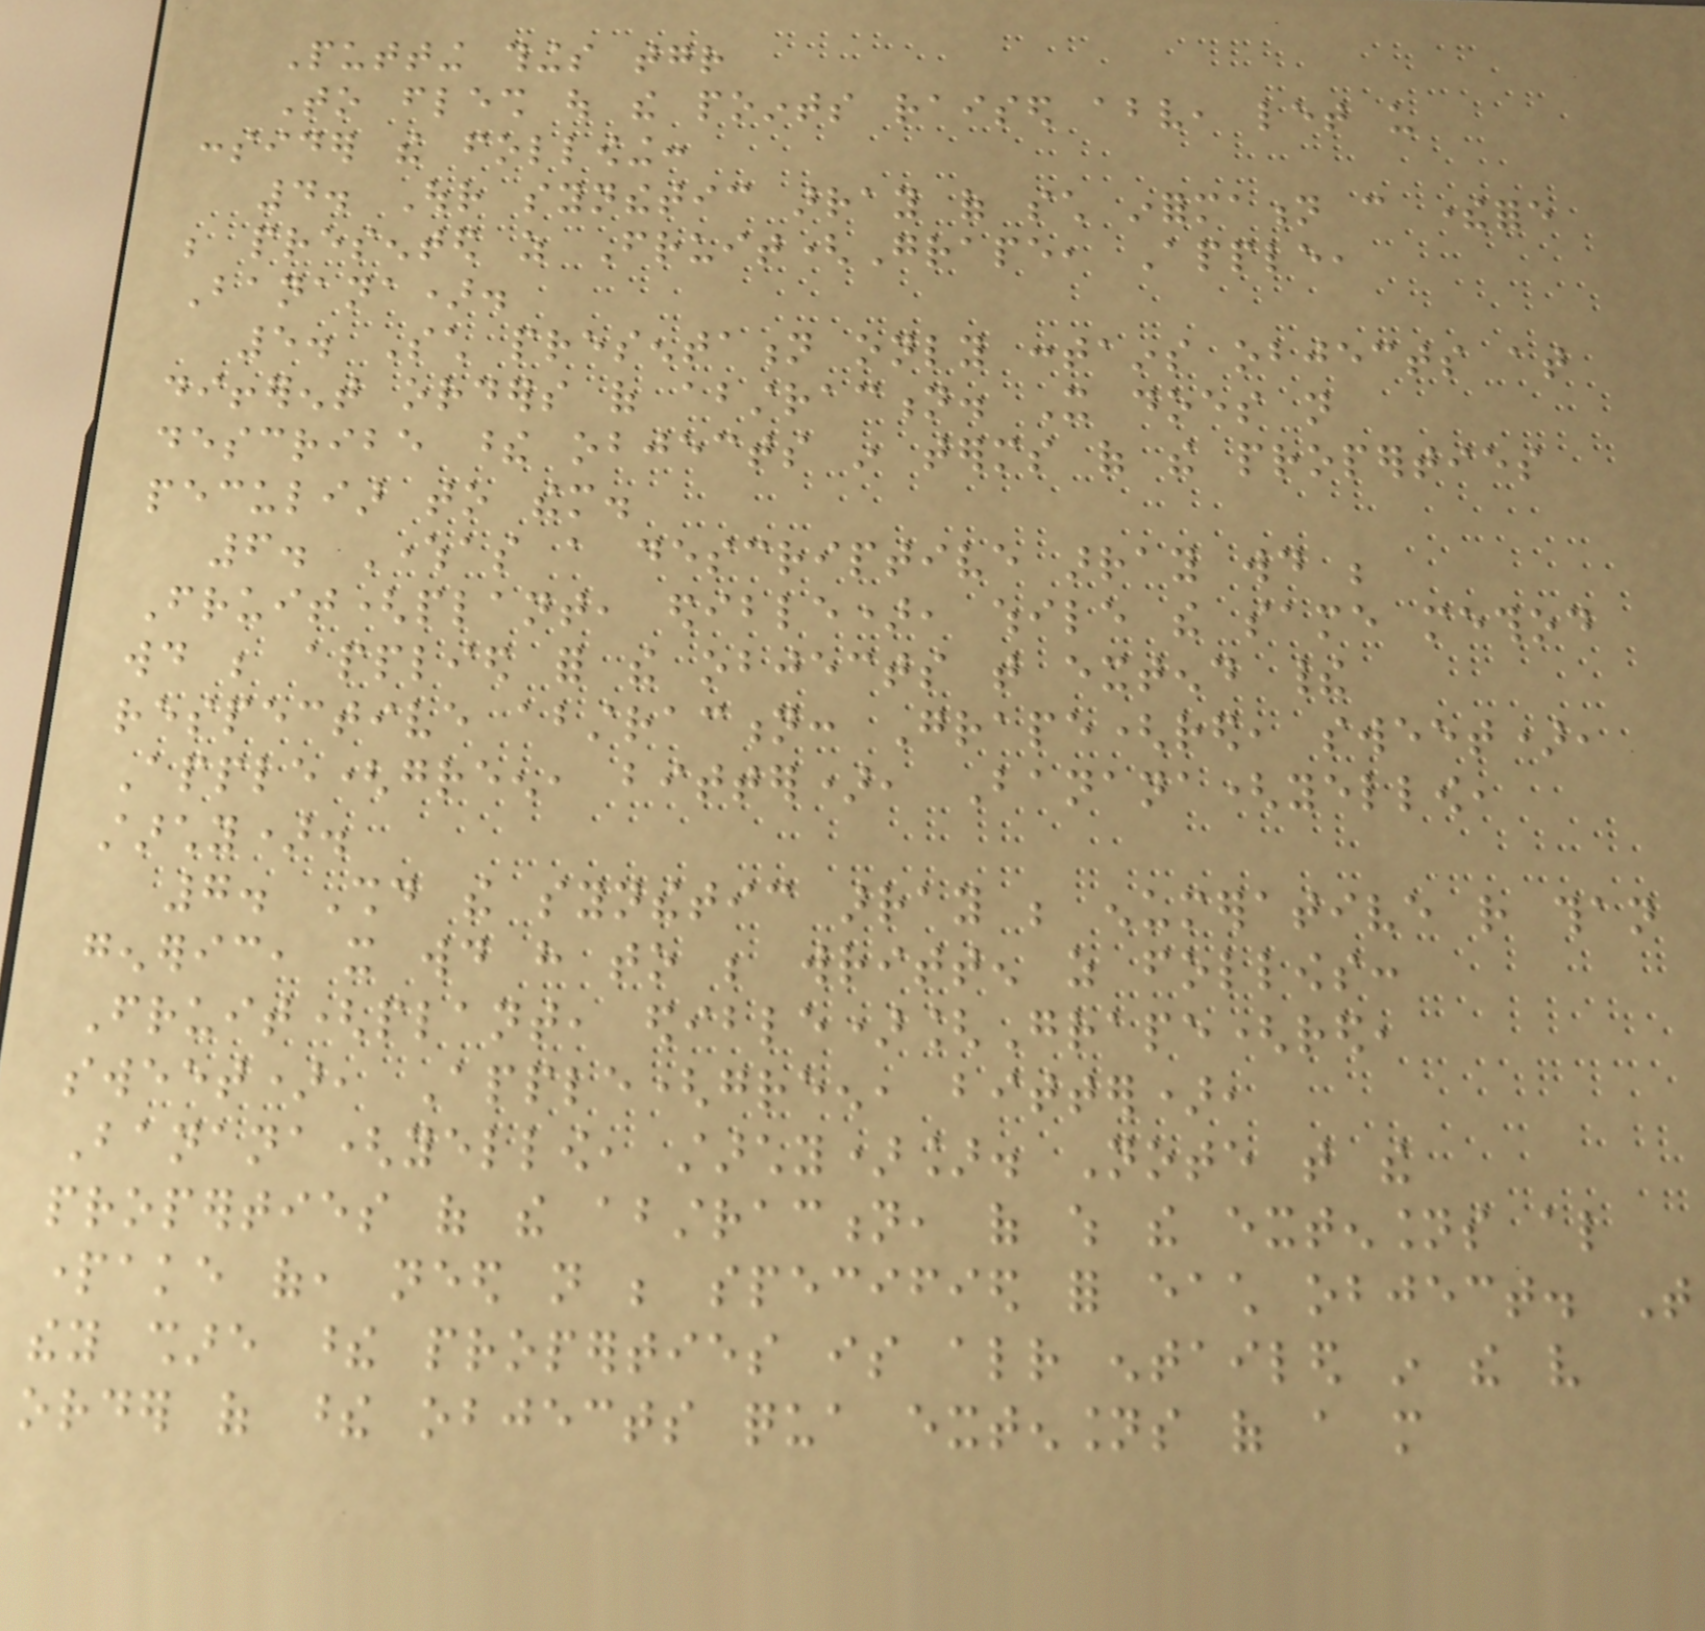Putting things together
To flesh out the points raised above, let us
consider the following:
4. Our synthetic array of such information can therefore
be presented as Fruit(Grape, Apple,
Banana).
5. Such presentation only contains objects at
different orders of abstraction. It does not
describe these objects in terms of the properties
peculiar to them.
6. Whereas a descriptive array would be
Fruit(plant, edible), while the same method
would be applied for the objects that extend their
respective abstraction: Grape(red, sweet),
Apple(green, bitter), Banana(yellow,
starchy).
7. Should the synthetic array be enumerative rather than
generic, it would have to be written as follows:
Fruit(plant, edible)[Grape(red,
sweet), Apple(green, bitter),
Banana(yellow, starchy)]. Note that the
properties of the abstraction, of which the extensions also
partake of, need not be specified for each object. That
they share these properties is already entailed in the very
order of these objects qua extensions of a more
